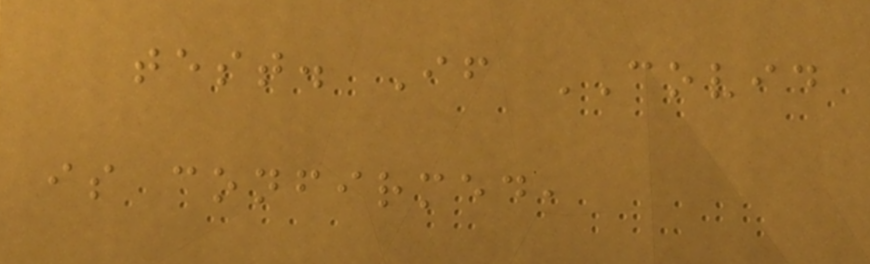test. If COVID
is confirmed,
